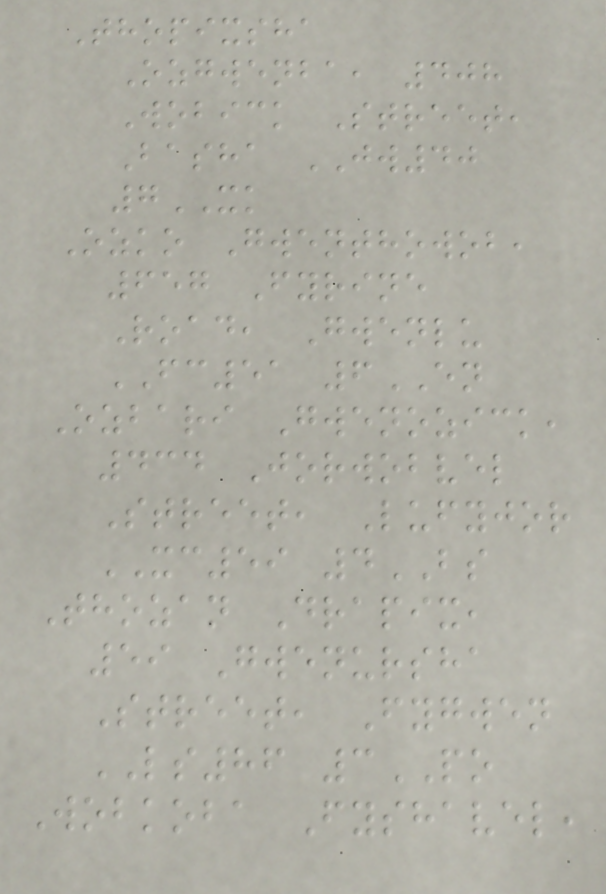Thopixsha
Ozgwenba, 408
Wobick Street,
Basha JW40
7XK
Ozko Gwenthowob,
657 Fyrine
Road, Gwenlu
FC51 6EN
Ozbari Gwenozick,
434 Jorwobvel
Street, Lufyjor
XC59 4BS
Thozan Drapix,
59 Gwenursha
Street, Fygwen
LS86 3PO
Wobkoba Fyshavel,
